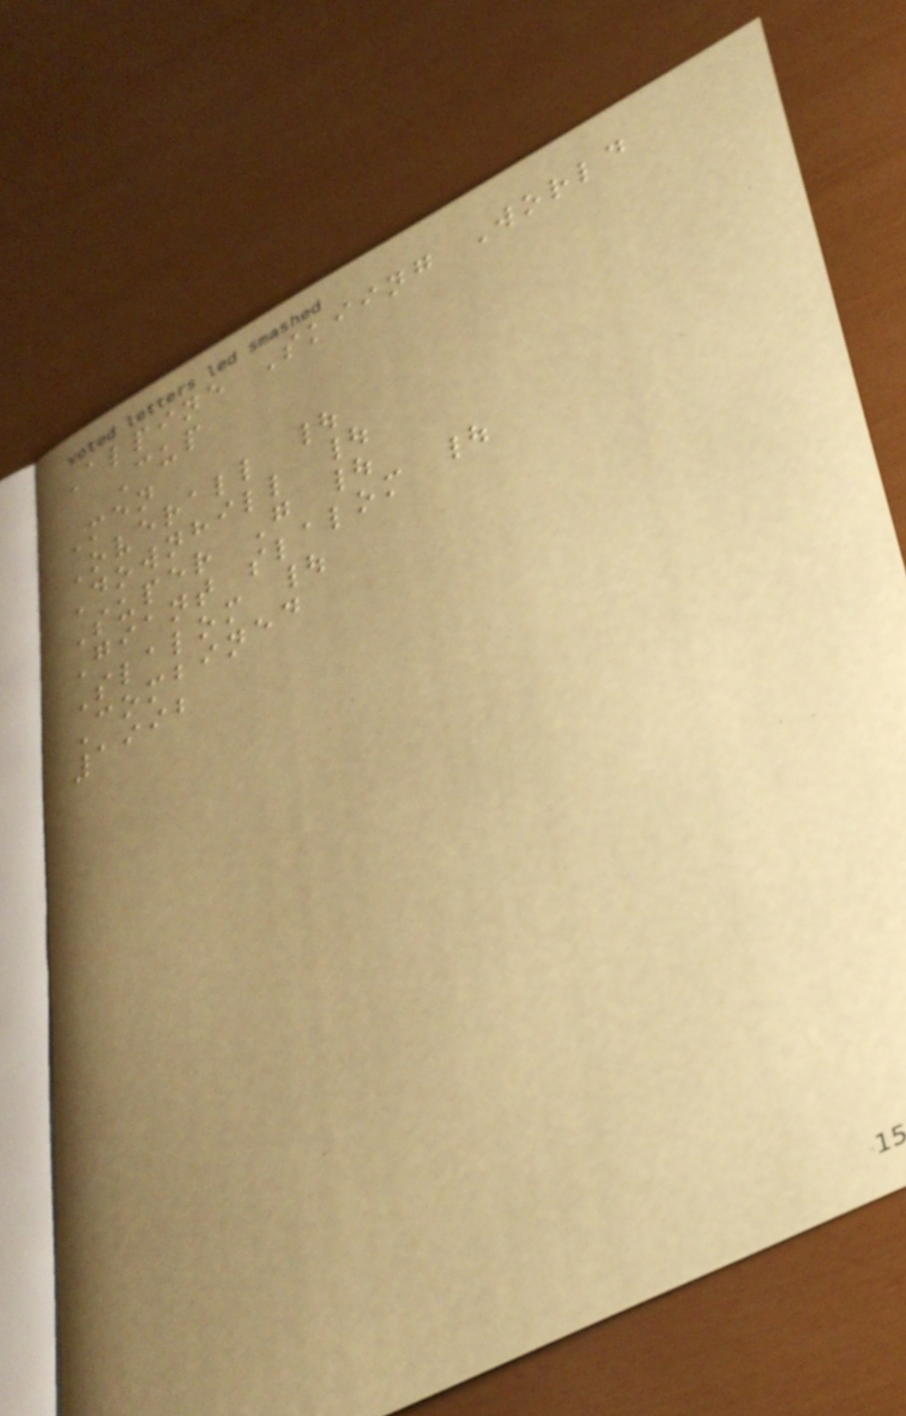Alpine Skiing World
Cup
Men
Overall |
Downhill |
Super G |
Giant slalom |
Slalom |
Combined
1992
